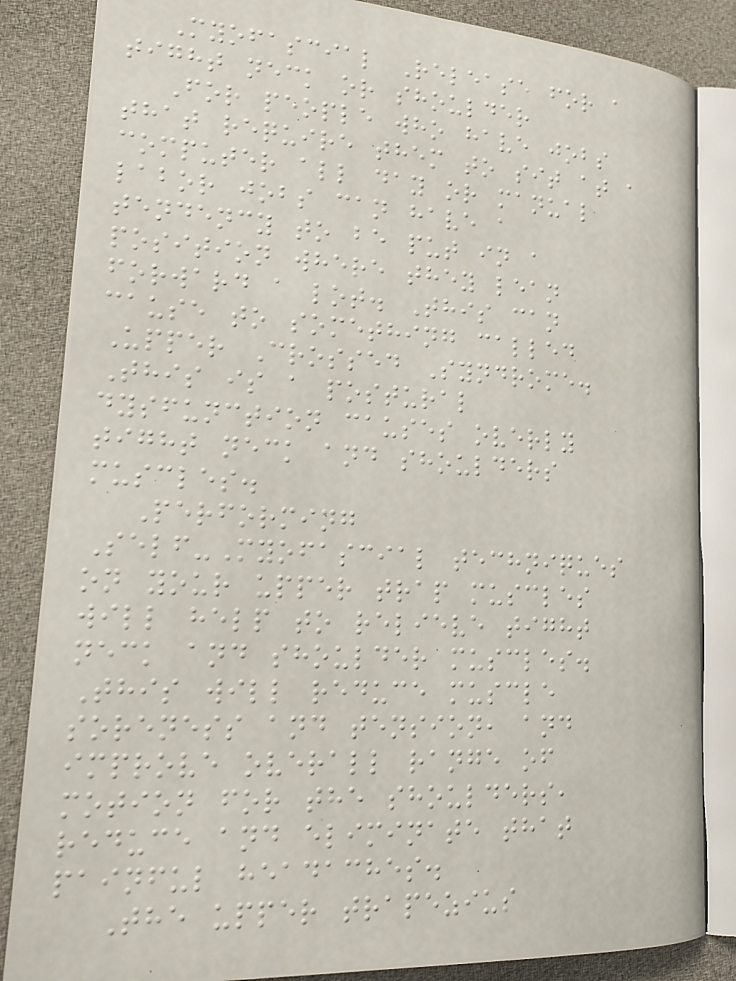Myofascial Release for a
tight neck or shoulder
For people who have jobs
that require them to sit at a
computer all day or manual
labor jobs can have a
tendency to be put in a
position where they lean
forward a lot. This can
cause to something called
Upper Crossed Syndrome.
This is a postural
dysfunction causes overly
tight neck and shoulders
muscles.
Performing
Self-Myofascial techniques
on your upper trap muscles
will help to relieve tight
neck and shoulder muscles.
This will reduce muscle
soreness and tension, and
improve overall range of
motion for the shoulders,
reduce and eliminate that
painful headaches.
The upper trapezius
